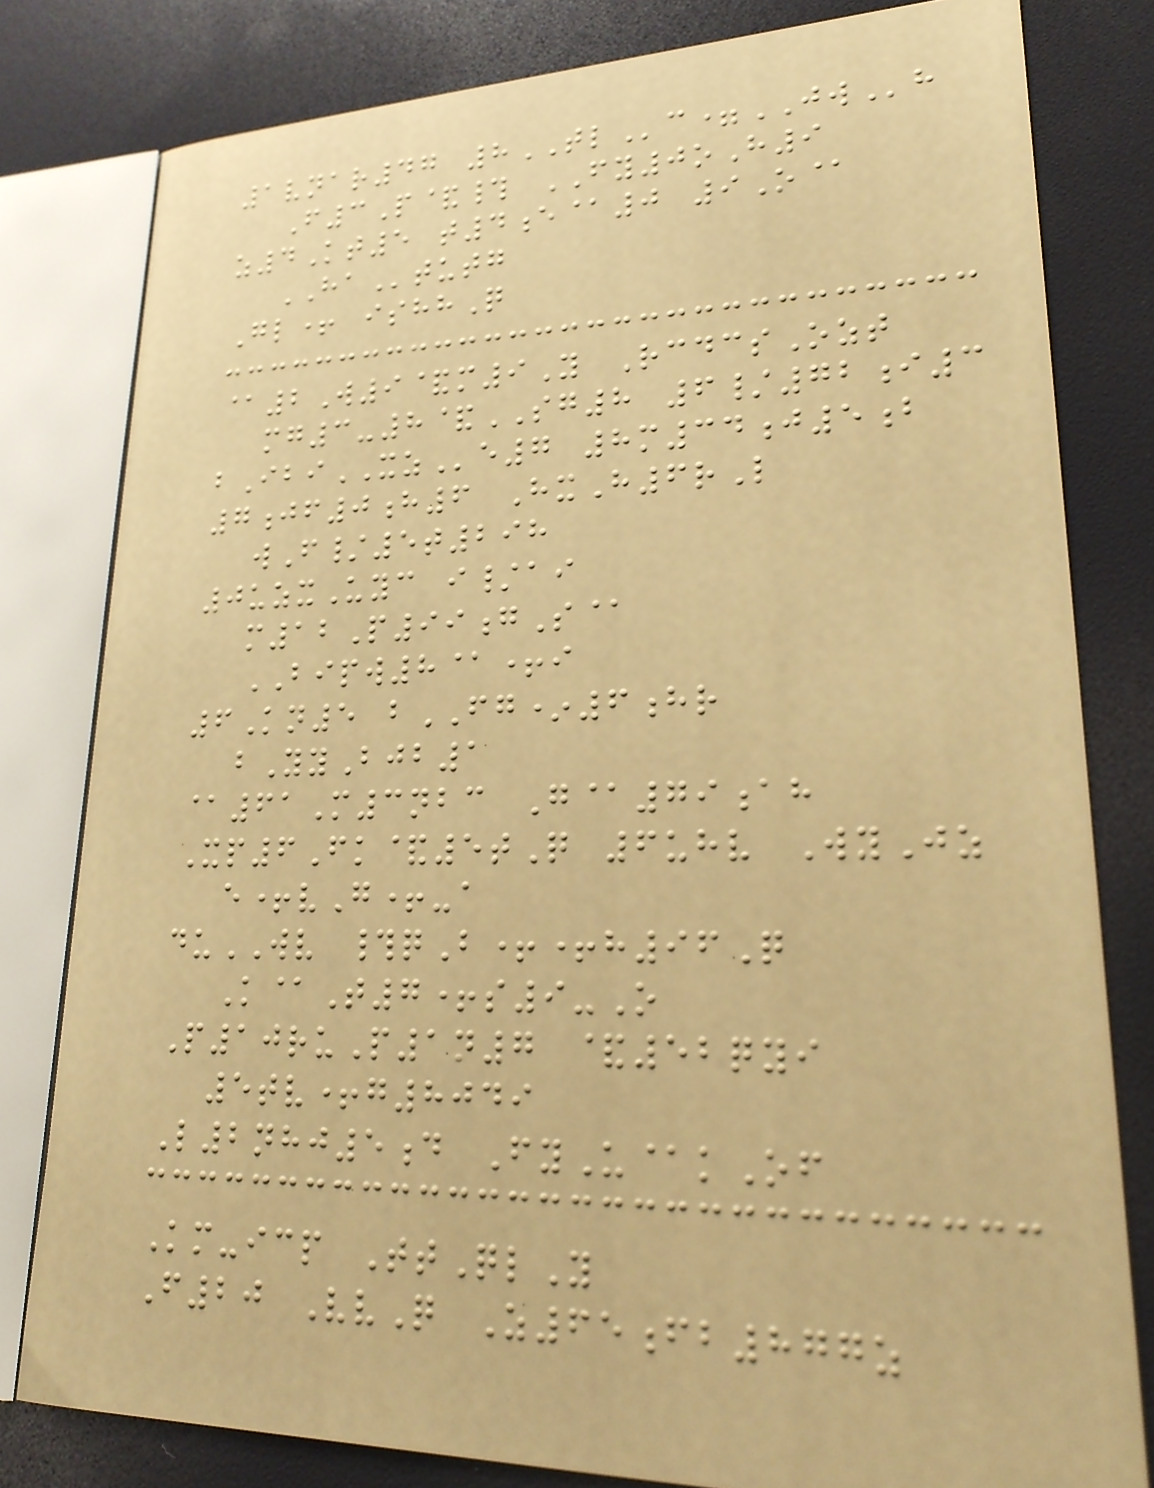1vnar47 8TLc=JWh
F3P&# FY0oH9
z4Kt5 t4e@0 9O@
HAtutg
Gl+ ishhQ
@2W9&m9Y RcdcsOzt
mg3-8&SG8 6/72i3
bIbiXZe7 8m34j5b
7jf0h6 HxH6rL
wF/5t298
0uzxUyc i/ai
m12P99gS@
BIPW8@+i
6Kn5 bFG*6hr
bYyBjb1
@61M3nbc G@79ah
Xp6Fk&5tQ 6uhv WyJz
e+vG+-a
duWV #qB++h96Q
K@T7+s9-O
P10ruP1n7 &52qyi
5tv+g8049
L2nhj5d FyU@kOf
Km-icp TtQlY
F20 VvQ Z65fb877z
